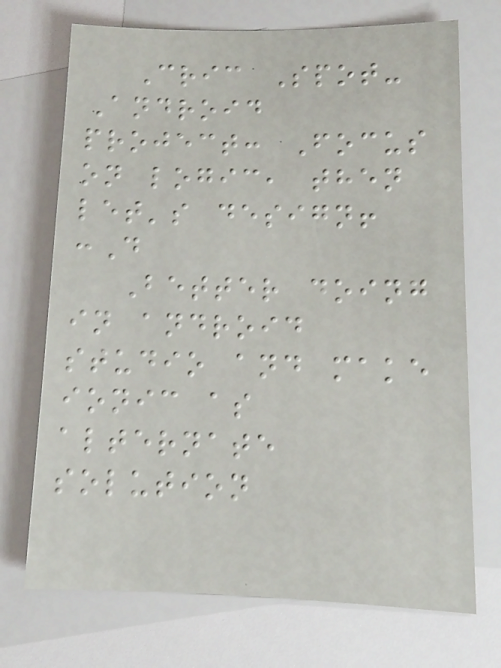Cric Spot-
Android
project: Focus
on logic, then
let's design!
:D
Better doing
in android
studio and make
ionic as
alternate
solution
